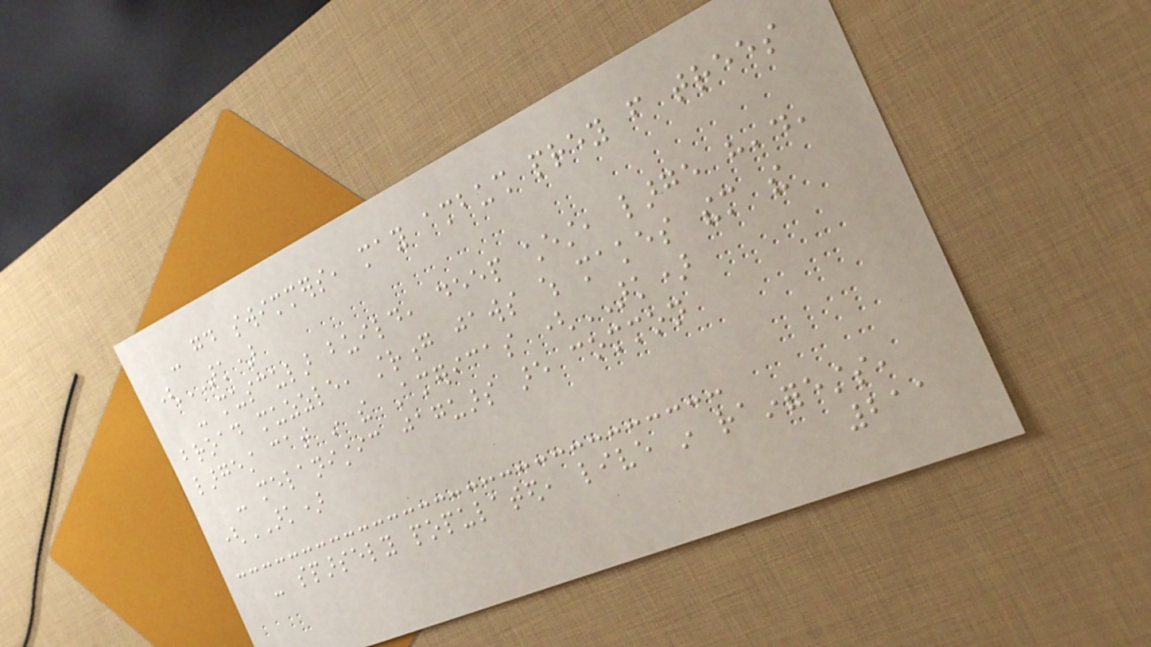- good swimmers, may ambush prey from trees
(ARK)
- muscular build, deep chest, large head,
broad muzzle, strong jaws which makes them the
largest cat in the Americas (ARK)
- melanistic jaguars are common
(ARK)
- sparsely populated, live in rainforests,
211
